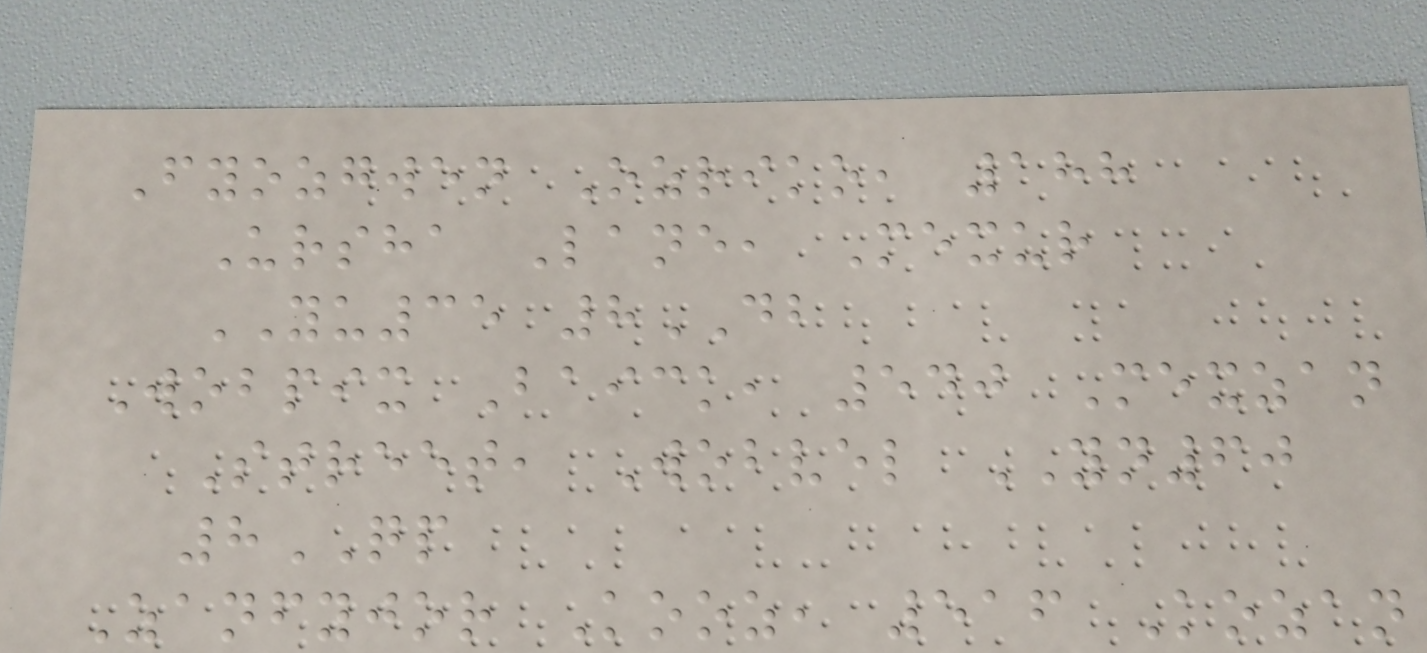Fyozgwen Ozriko, 188
Ursha Lane, Mexur
YU35 8DB
Wobpix Baick, 540 Mexzan
Street, Wobvel YN60
8QP
Zanfyjor Kooz, 516 Kozan
